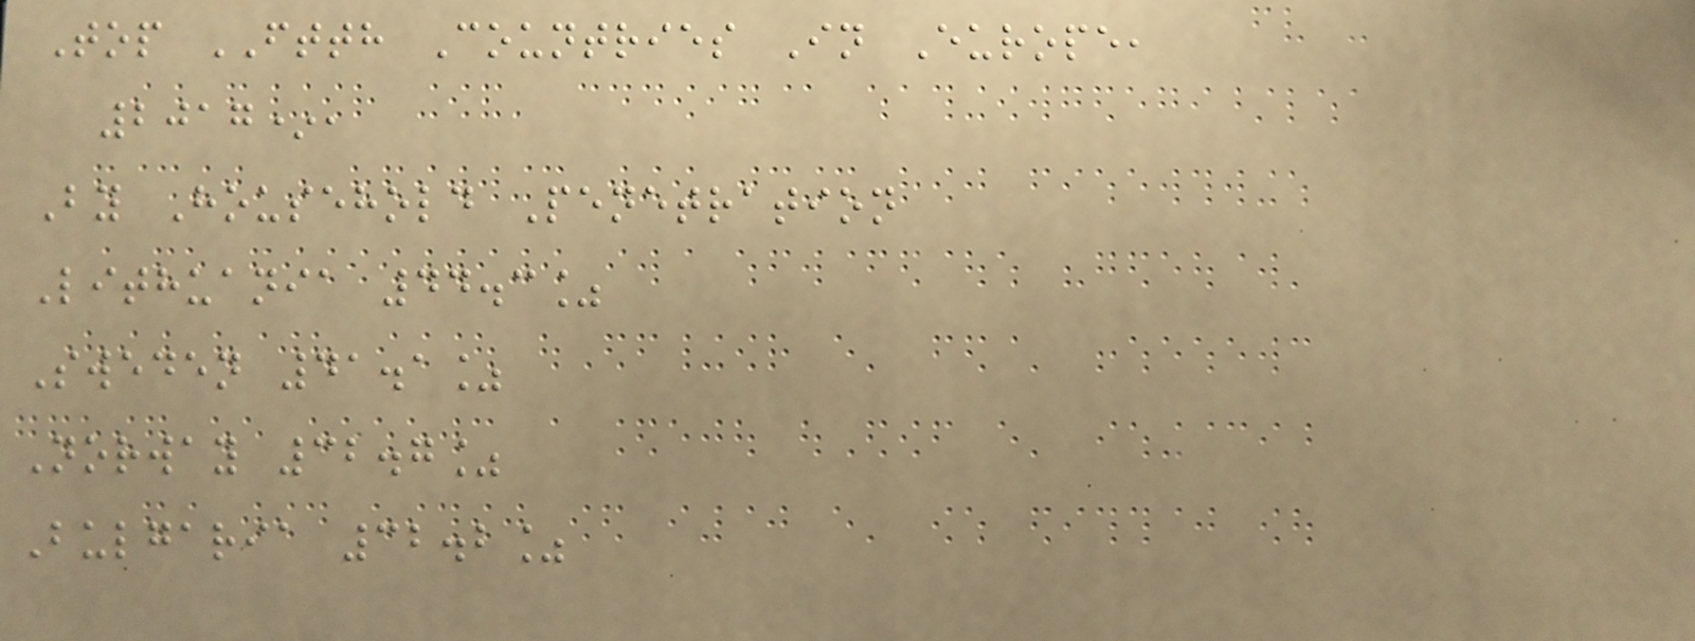Top FTTH Countries In Europe,
2017*,
By Household Penetration
Lithuania 44.3%
Sweden 41.1%
Norway 32.7%
Bulgaria 32.2%
